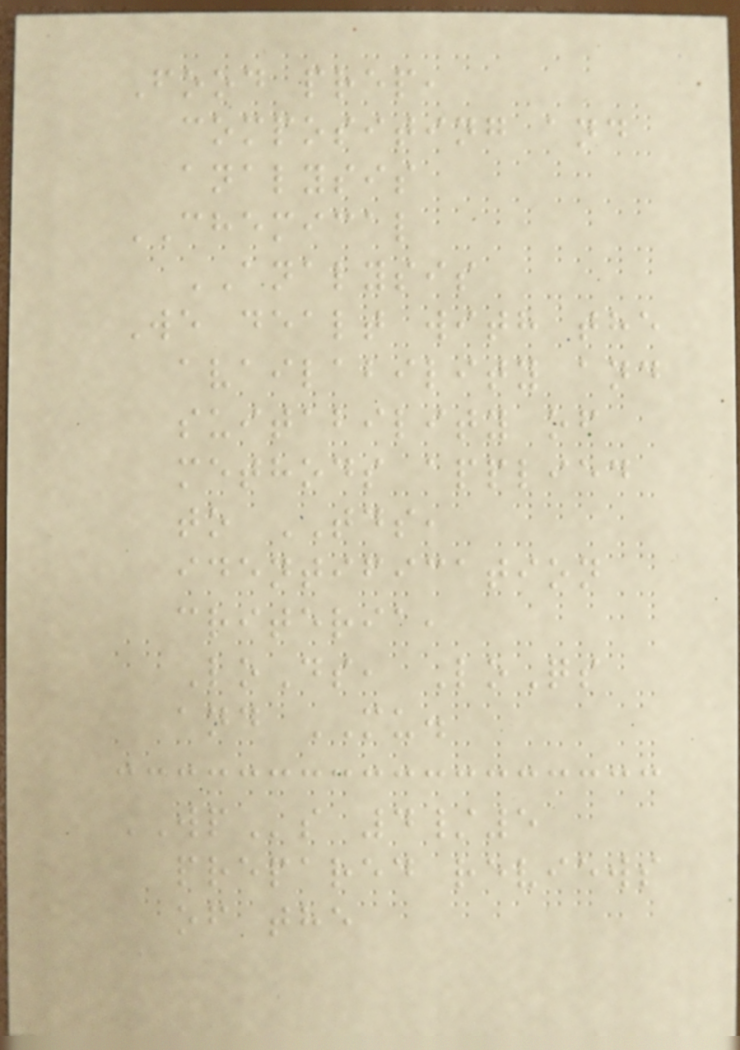Food prep,
compositing and
analysis
CHEMICAL
ANALYSIS
We dealt with the
availability and
suitability of
methods applied
to TDS,
identification
criteria,
LoDs, LoQs
and MU.
WPs 4/5
prepared reviews
of the
